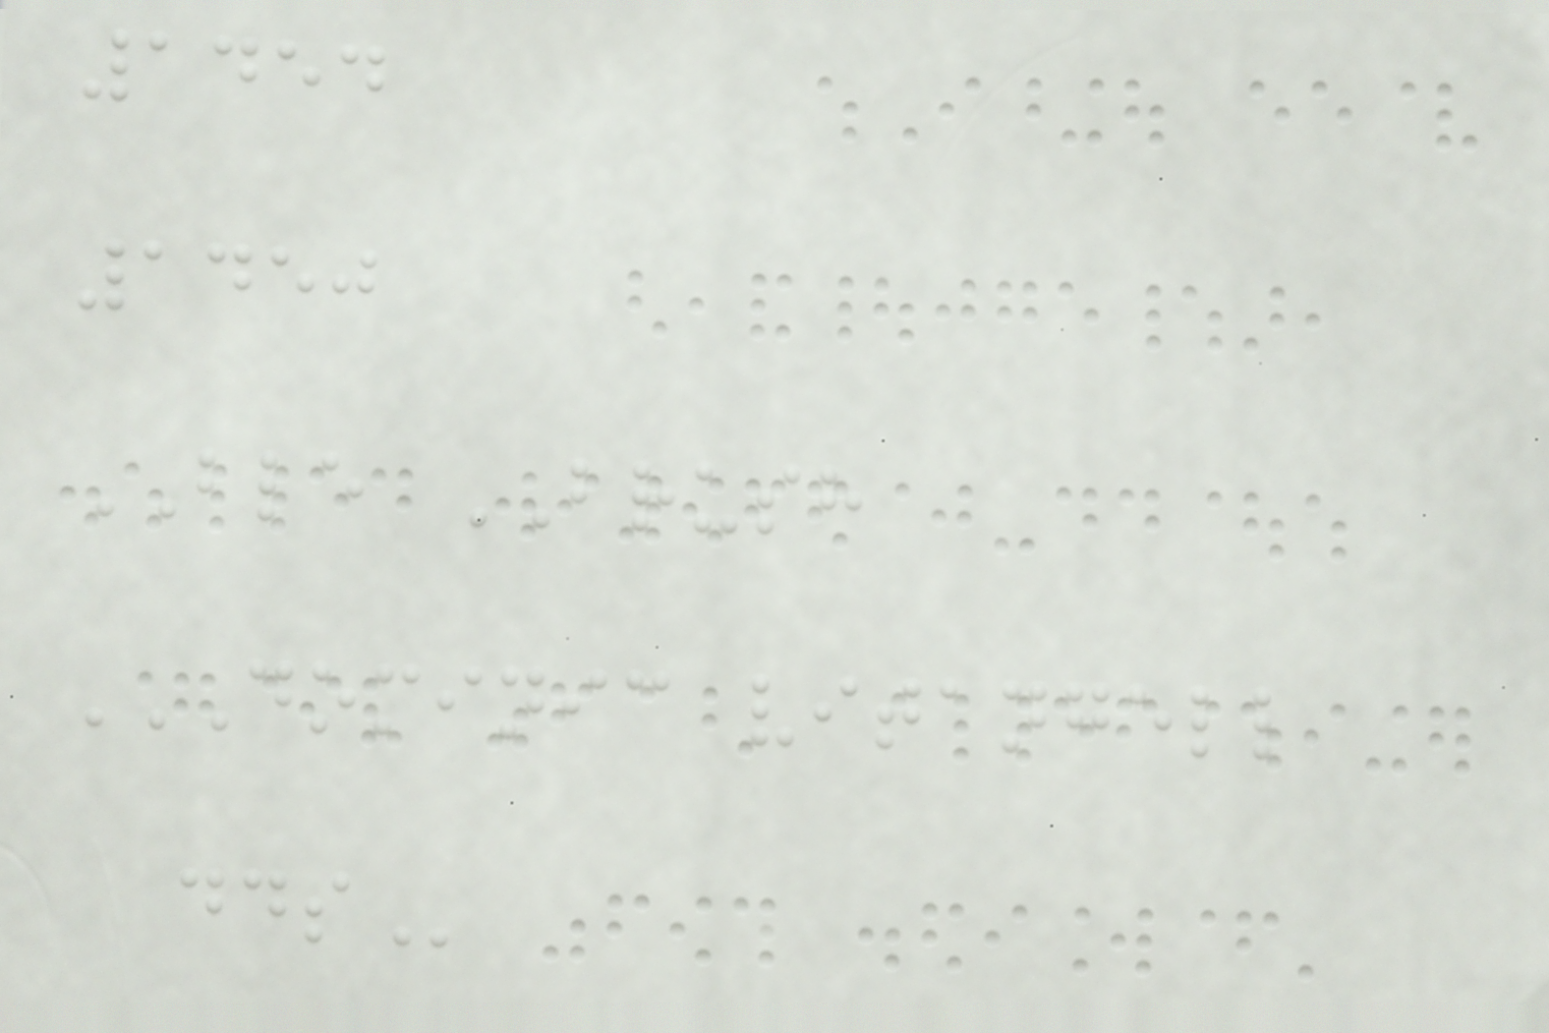1454
1450
BLE BRUSH
DOMINIC VITANGELL
DDS
